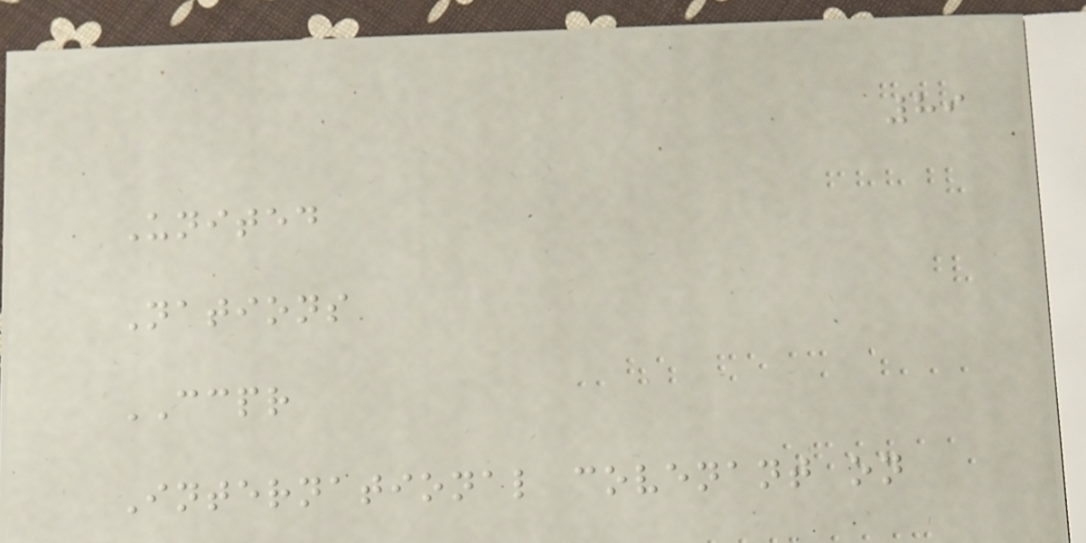89
United
Nations
CCPR
International covenant on
